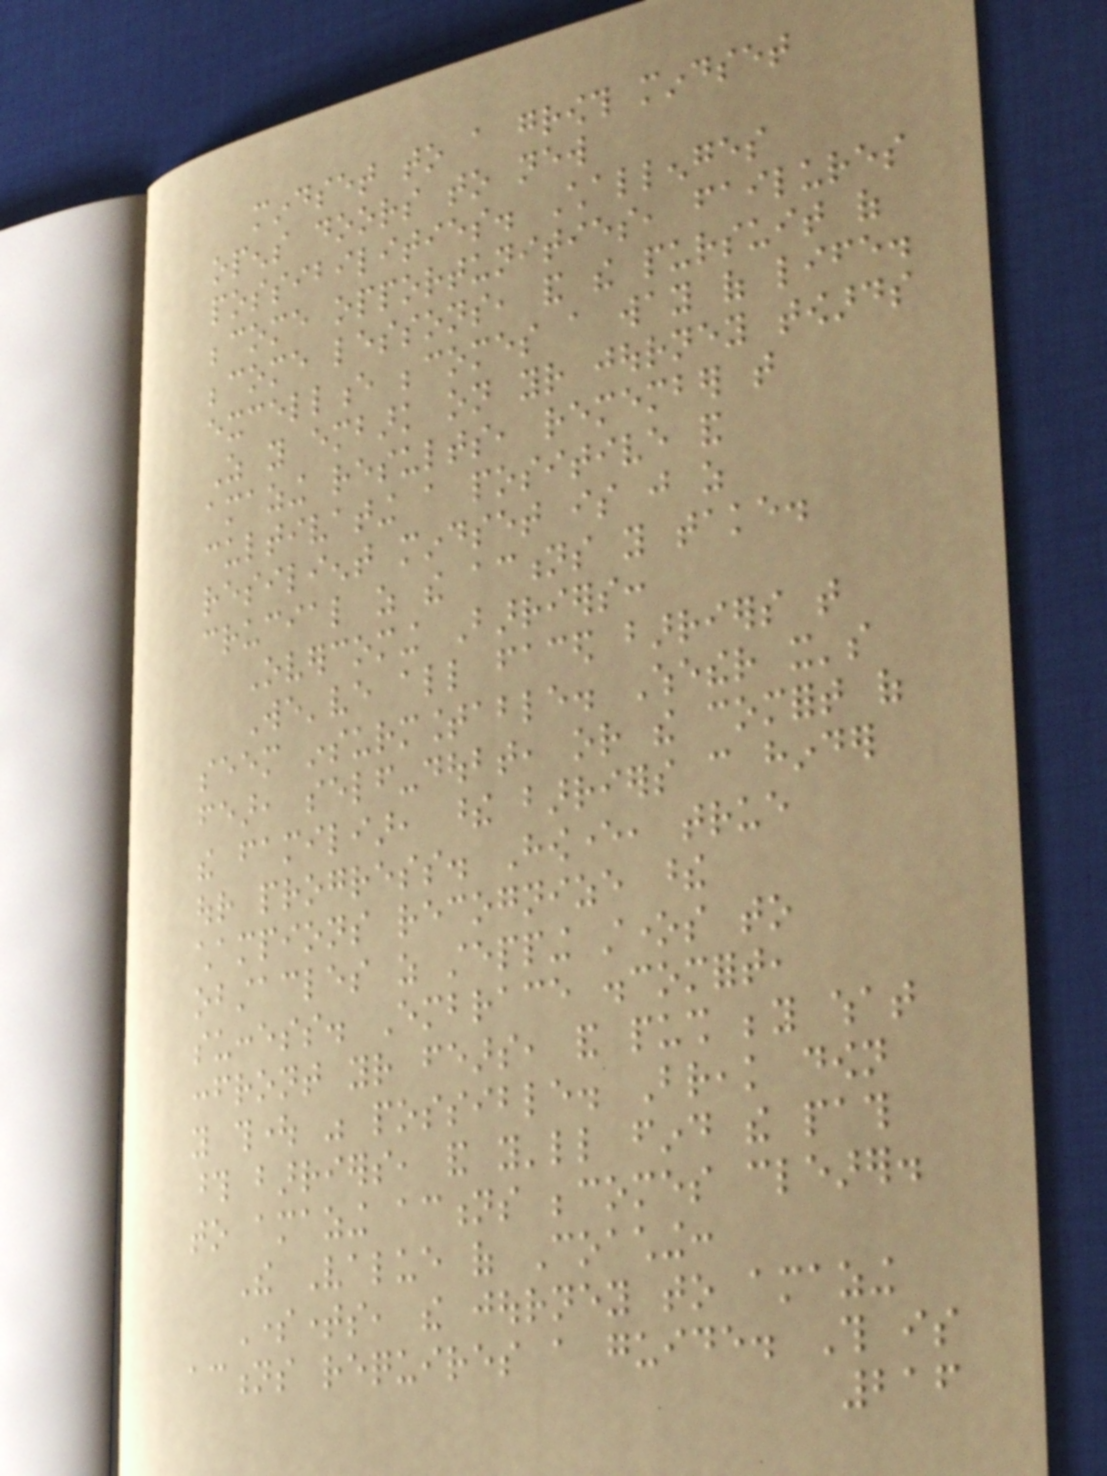mindset to a growth mindset
opens doors to new
possibilities. Challenges
become opportunities, failures
become lessons, and the pursuit of
excellence becomes a way of life.
As you embark on your journey towards
amazing results, remember that
cultivating a positive and
resilient mindset is just as
crucial as the actions you take.
Overcoming Barriers:
We've all faced barriers that
seem insurmountable. Whether it's
fear, self-doubt, or the comfort of
the familiar, these barriers can hinder
our progress. However, true
champions recognize these
obstacles as stepping stones to
success. Embrace discomfort,
confront your fears, and push beyond what
you thought was possible. Break down
those barriers, and you'll find the path
to amazing actions becomes clearer.
The Value of Coaching:
Sometimes, the journey to amazing
actions requires a guide. This is
216
